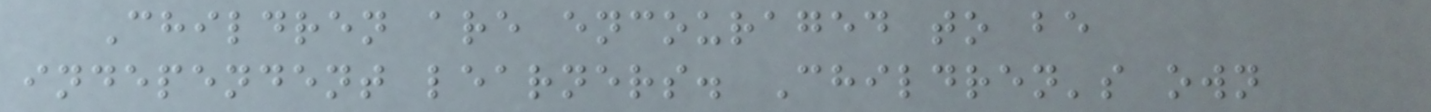Children are encouraged to be
independent learners. Children's own
